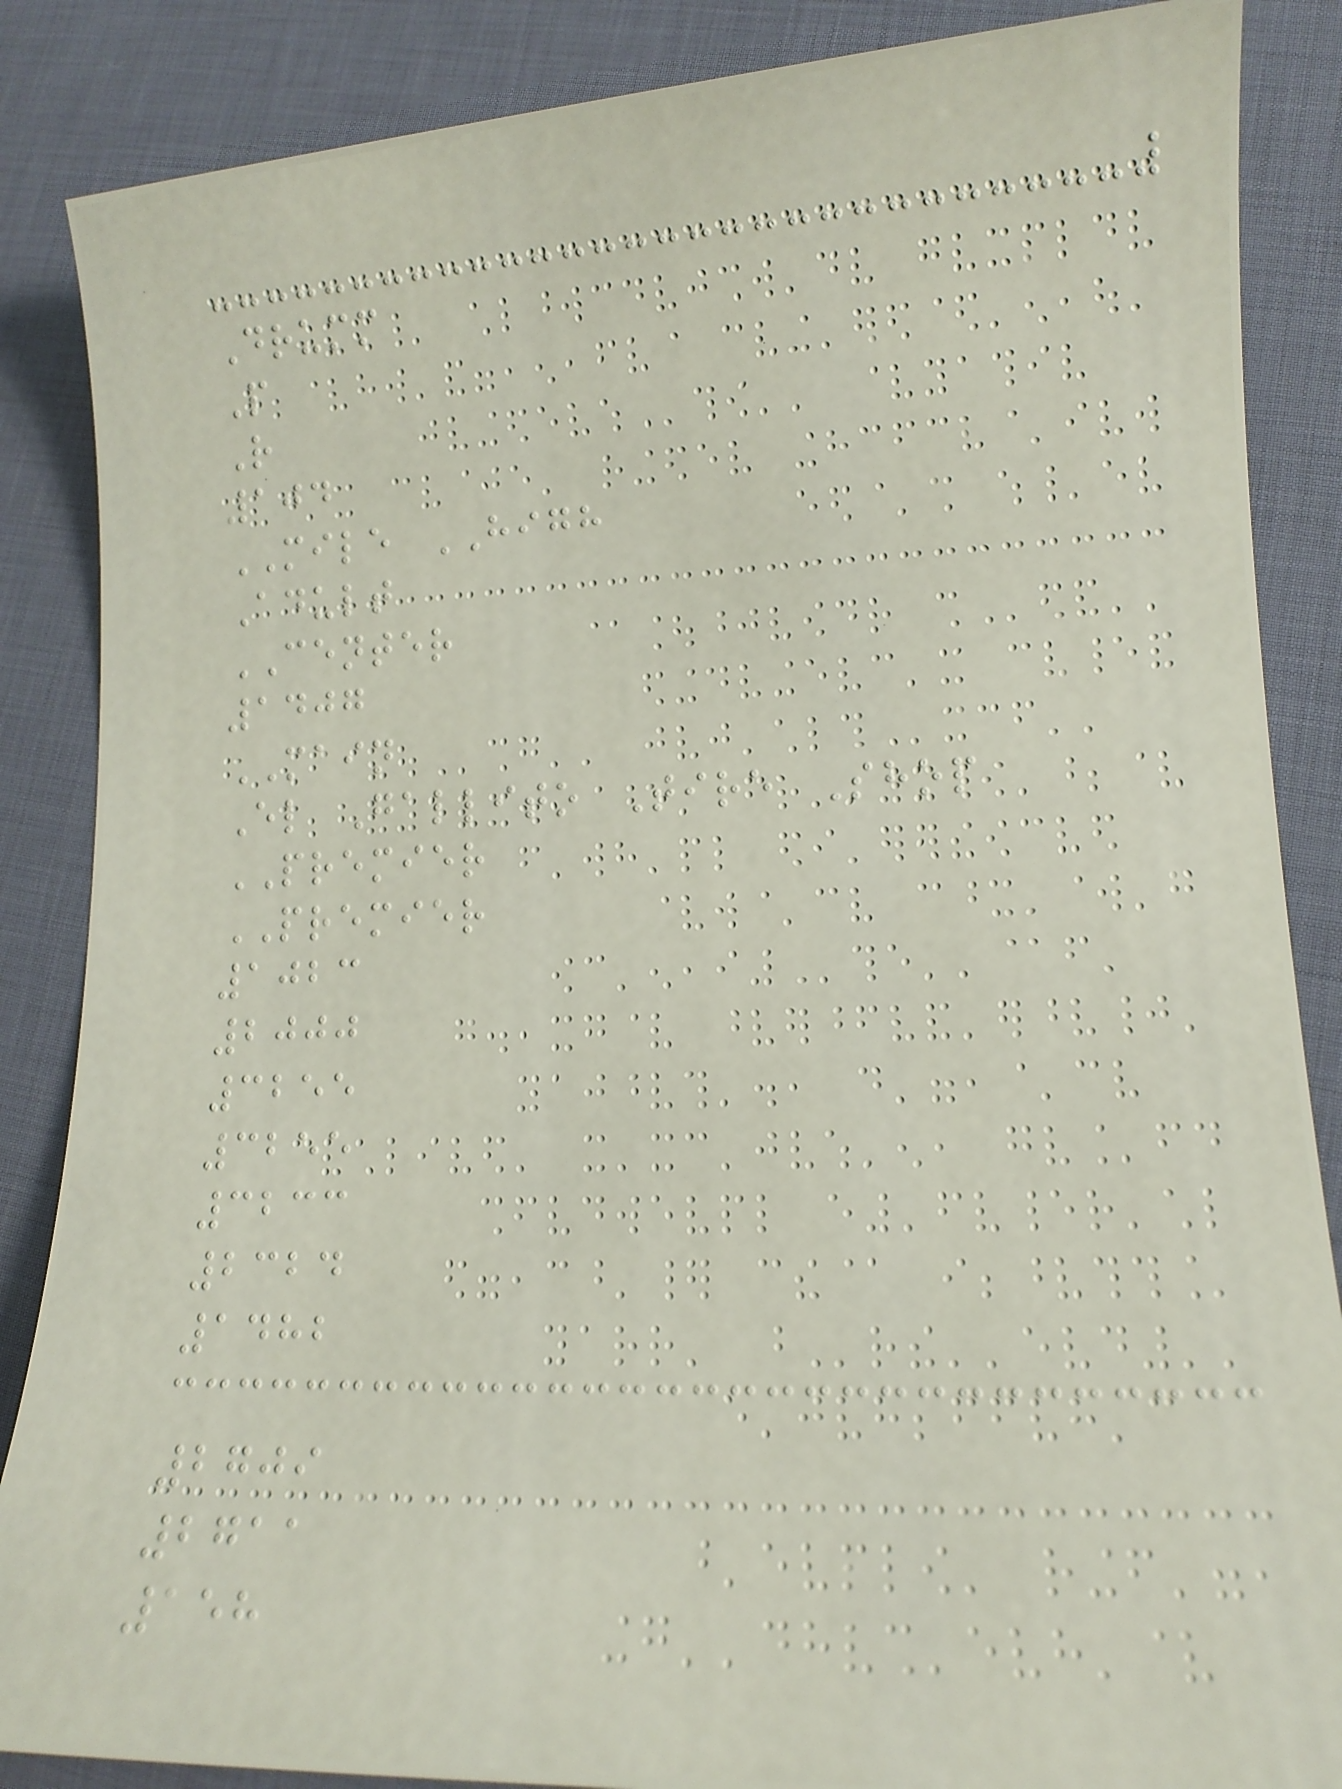Drumm
P
R
104
MILE HIGH
Adult
CENTER
1407
MAIN
El Gallito Tire Shop
PREMIER
PREMIER
1023
2000
3255
3255
3233
2324
1482
2709
2711
158
